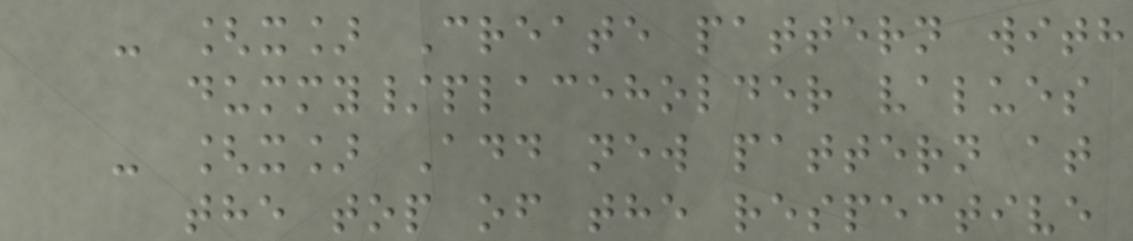- [x] Create pattern with
dummy/placeholder values
- [x] Add new pattern at
the top of the respective
